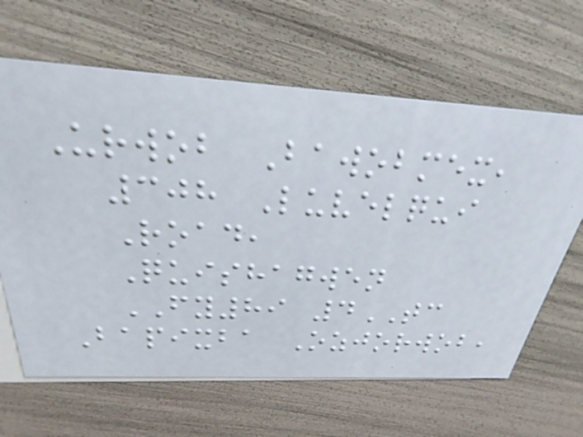Urwob Bawobmex,
308 Luvelqui
Road,
Quishagwen
FY89 4TC
Bapixba Ozjorwob,
